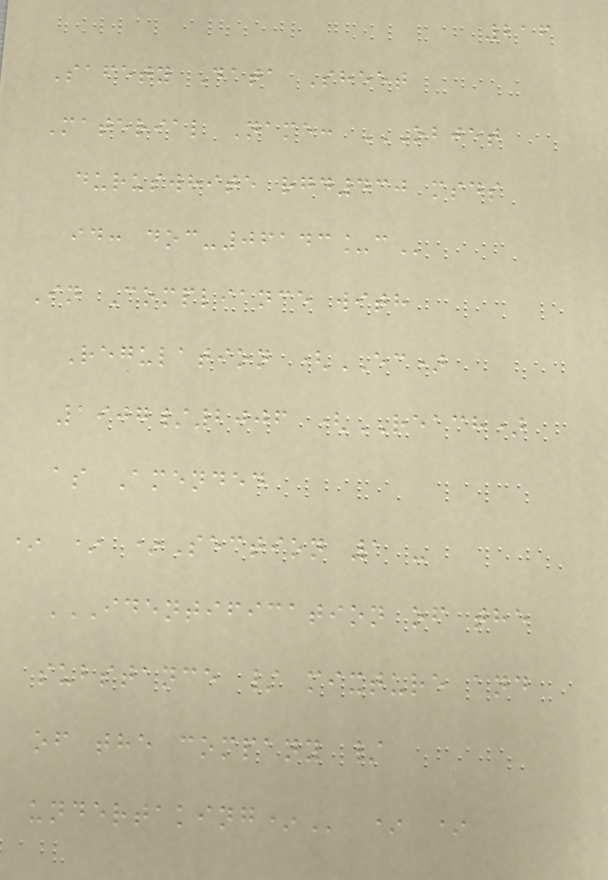216
Safety Data Sheet
Material Name: OBJET
DURUSWHITE RGD430 MSDS
ID: DOC-06143_C
In Compliance with
Regulation (EC)
1907/2006 (REACH)
as Amended
* * *Section 1 -
IDENTIFICATION OF THE
SUBSTANCE / MIXTURE AND
OF THE COMPANY /
UNDERTAKING* * *
